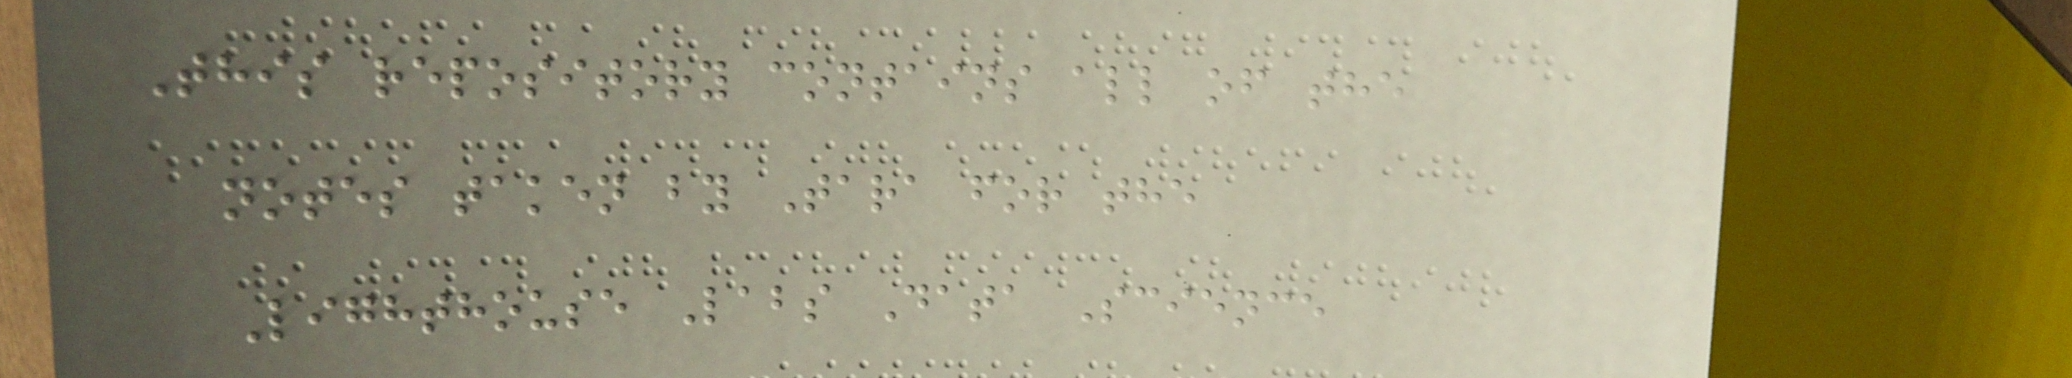This repository contains all of the
notes taken by Tara for the
Lighthouse Labs Data Science
